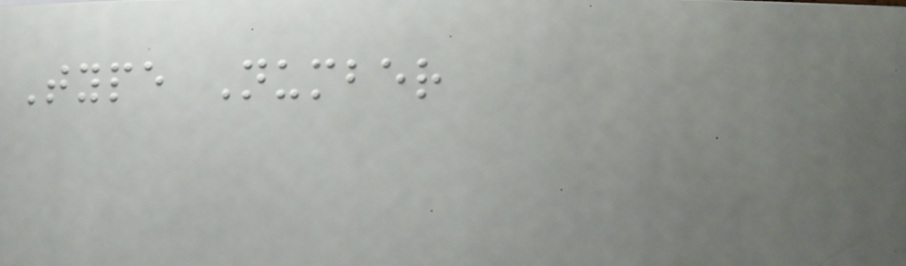Type Number
